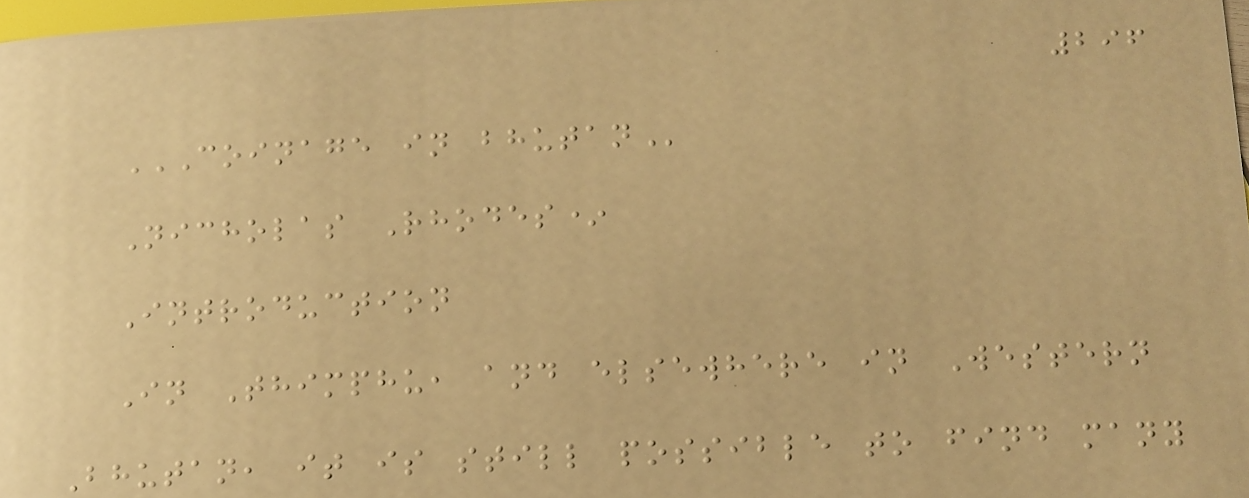296
COINAGE IN BHUTAN
Nicholas Rhodes*
Introduction
In Thimphu, and elsewhere in Western
Bhutan, it is still possible to find many
